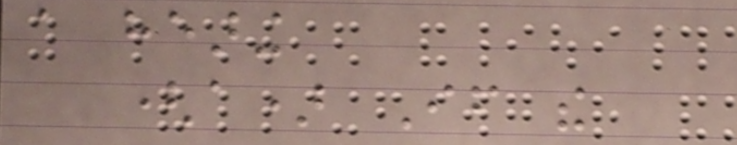a hearing
(a) If the
